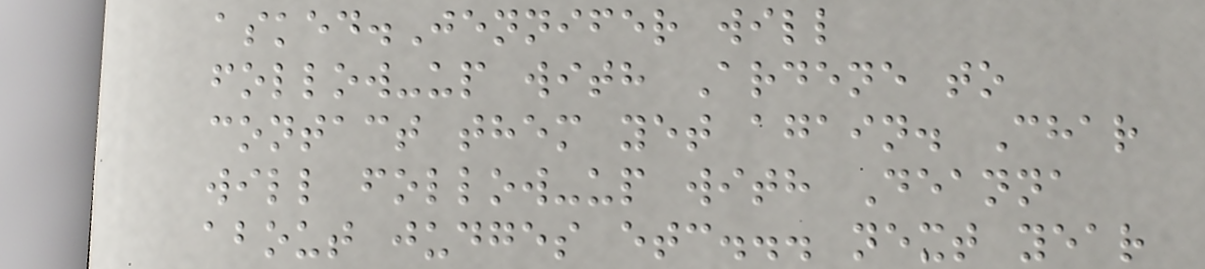asked.Jennifer will
follow-up with Ardene to
contact them yet again. Char
will follow-up with Deanna
about judges etc... next year
